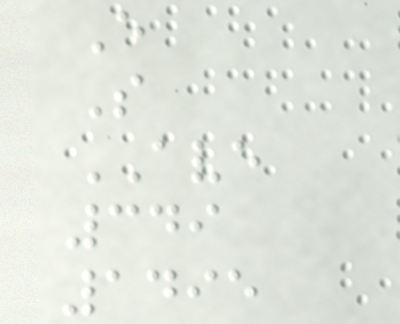E
S
AVE
349
1495
